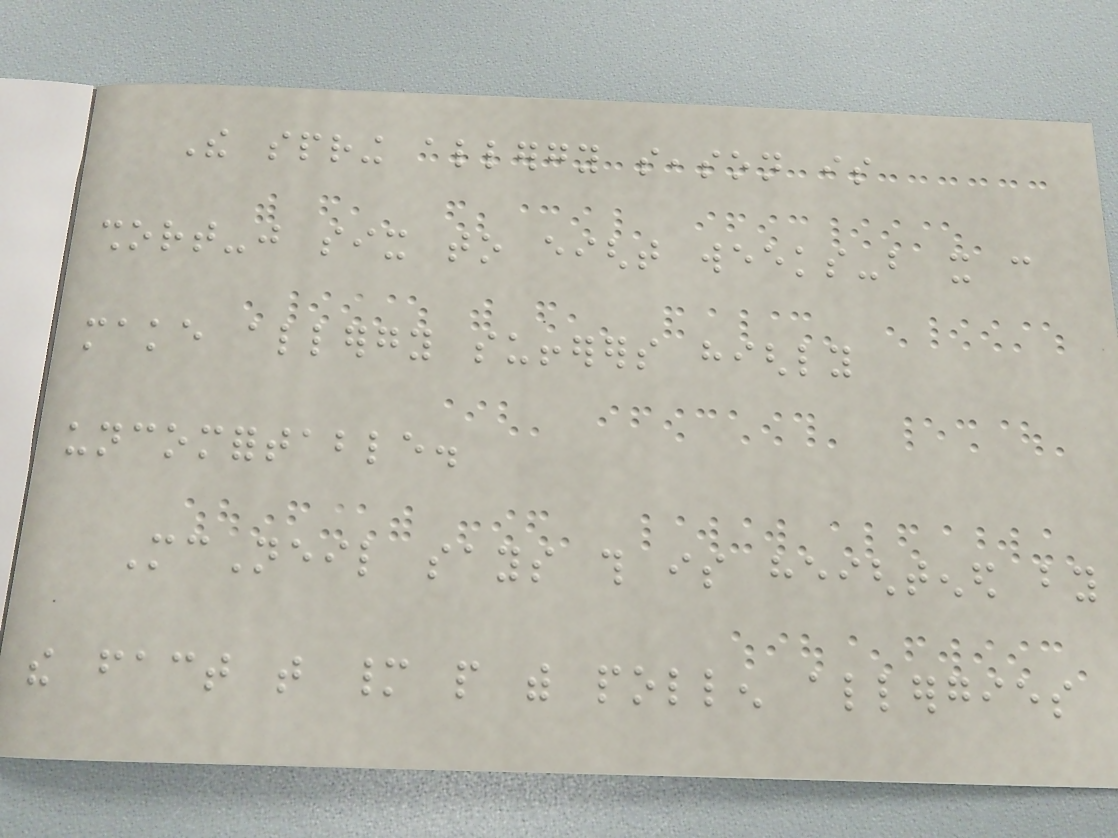The spring allergy season is
short-just six to eight weeks-but it can
make allergy sufferers highly
uncomfortable.
McNeil says this is heightened by
the fact that many people with pollen allergies
